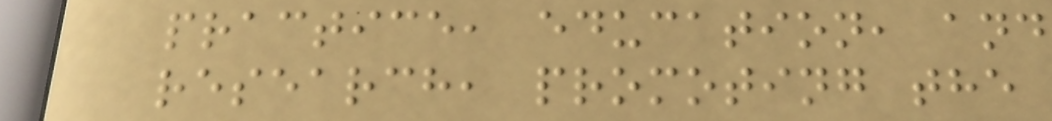practice, education, and
research, promoting the
